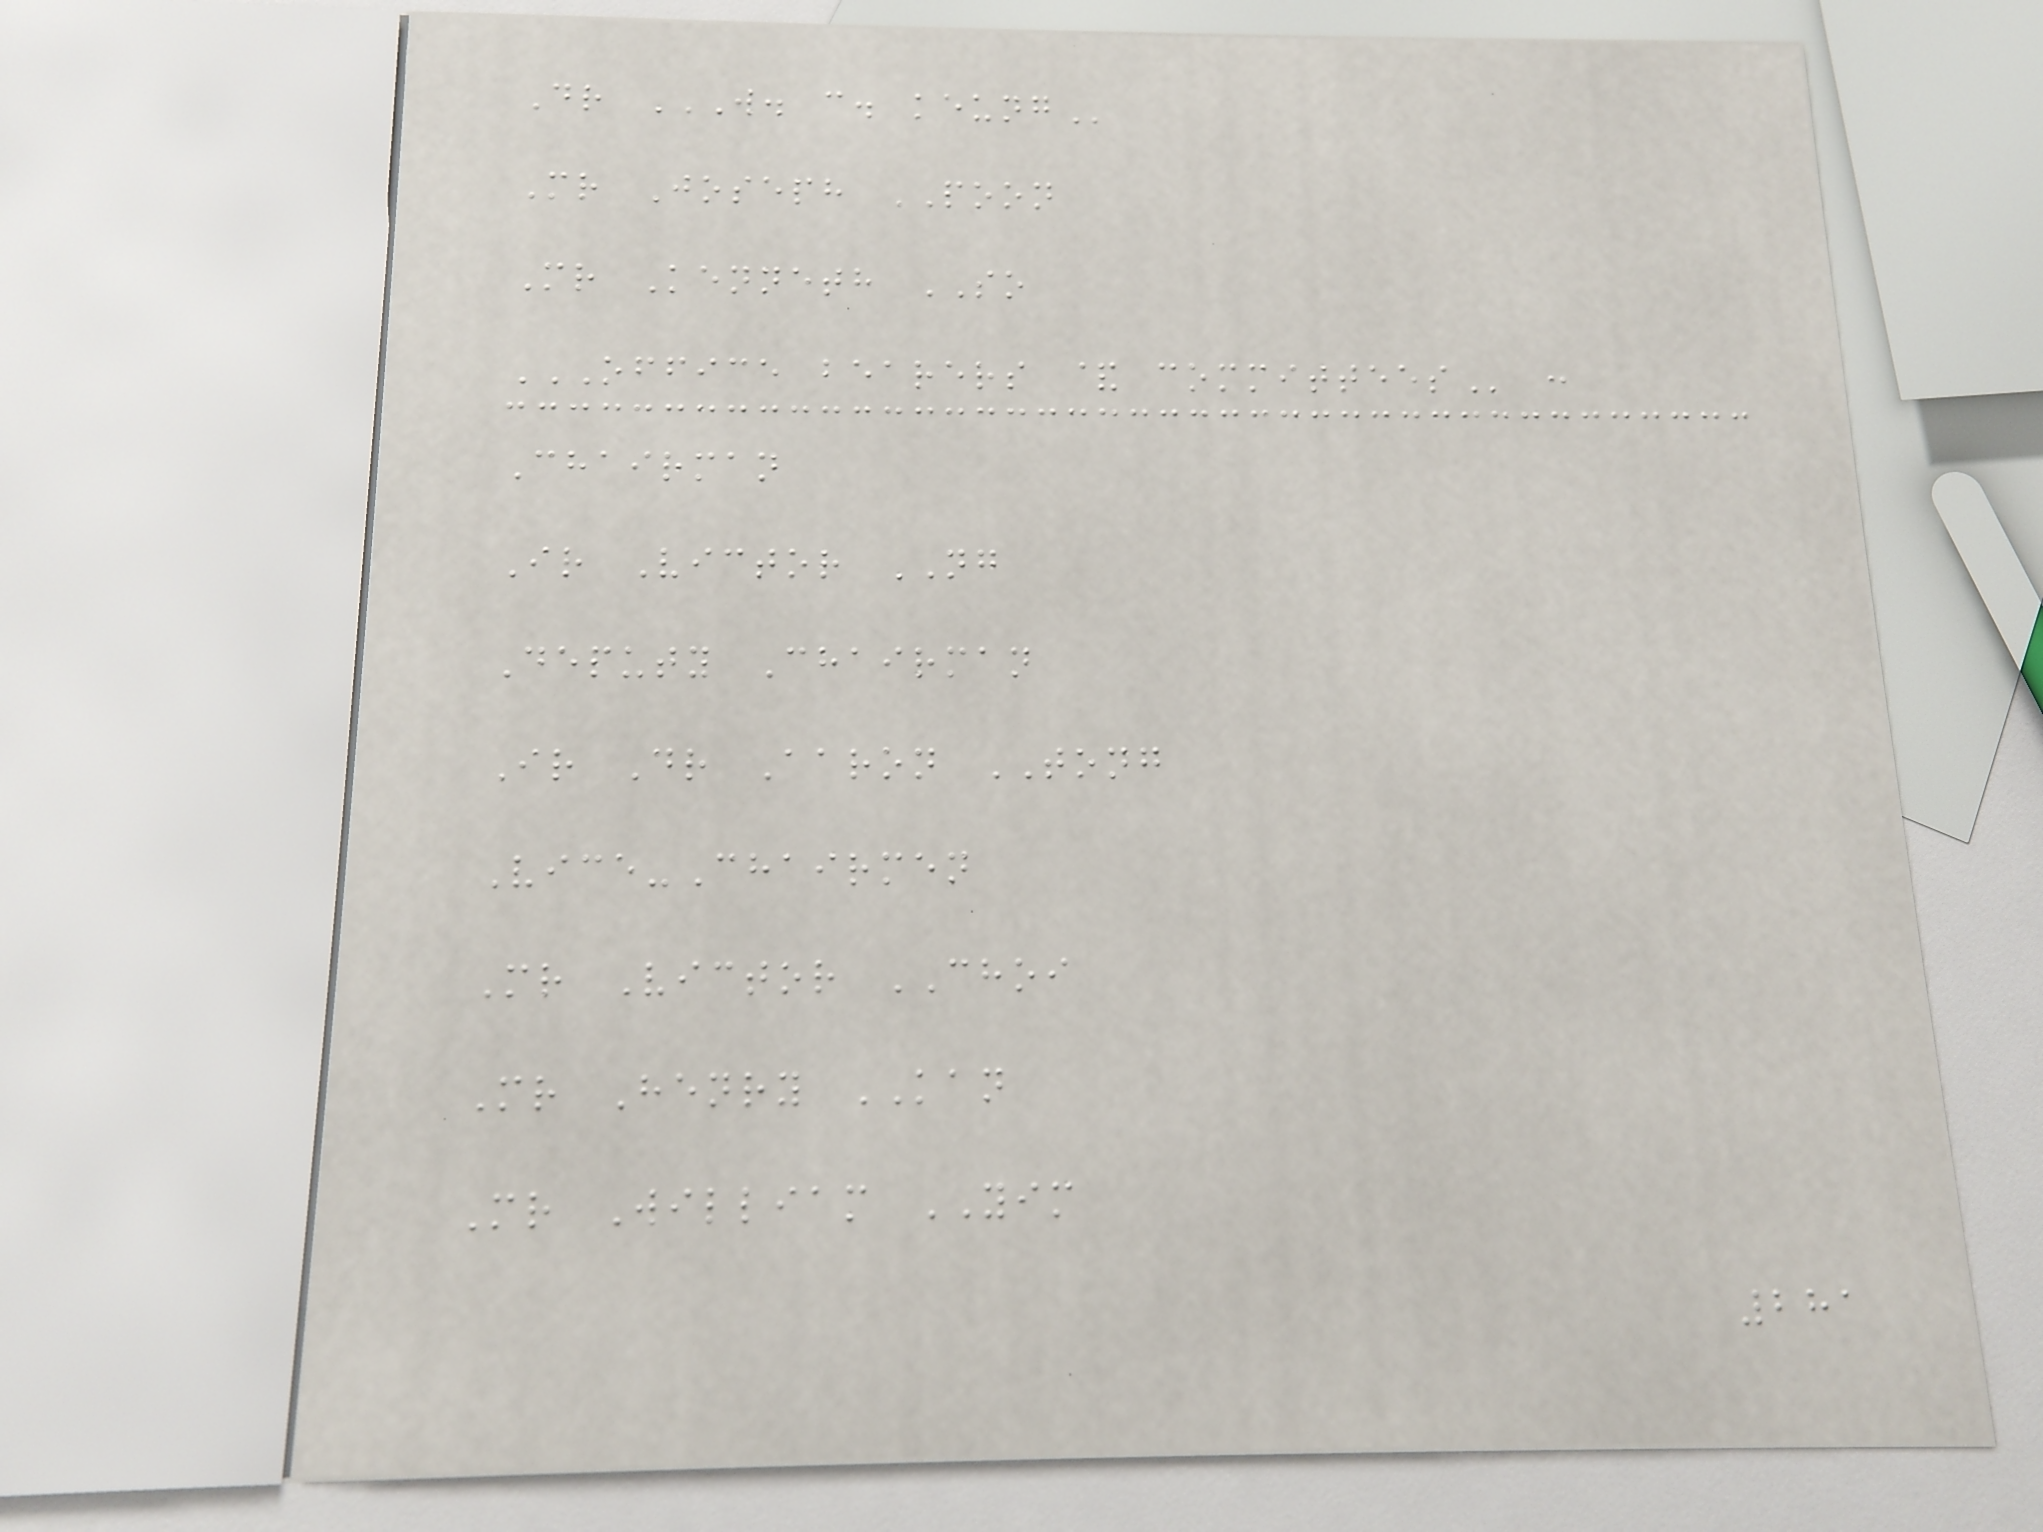Dr W. C. KEUNG
Mr Joseph POON
Mr Kenneth SO
OFFICE BEARERS & COMMITTEES :
Chairman
Ir Victor NG
Deputy Chairman
Ir Dr Aaron TONG
Vice-Chairmen
Mr Victor CHOI
Mr Henry KAN
Mr William YIM
281
